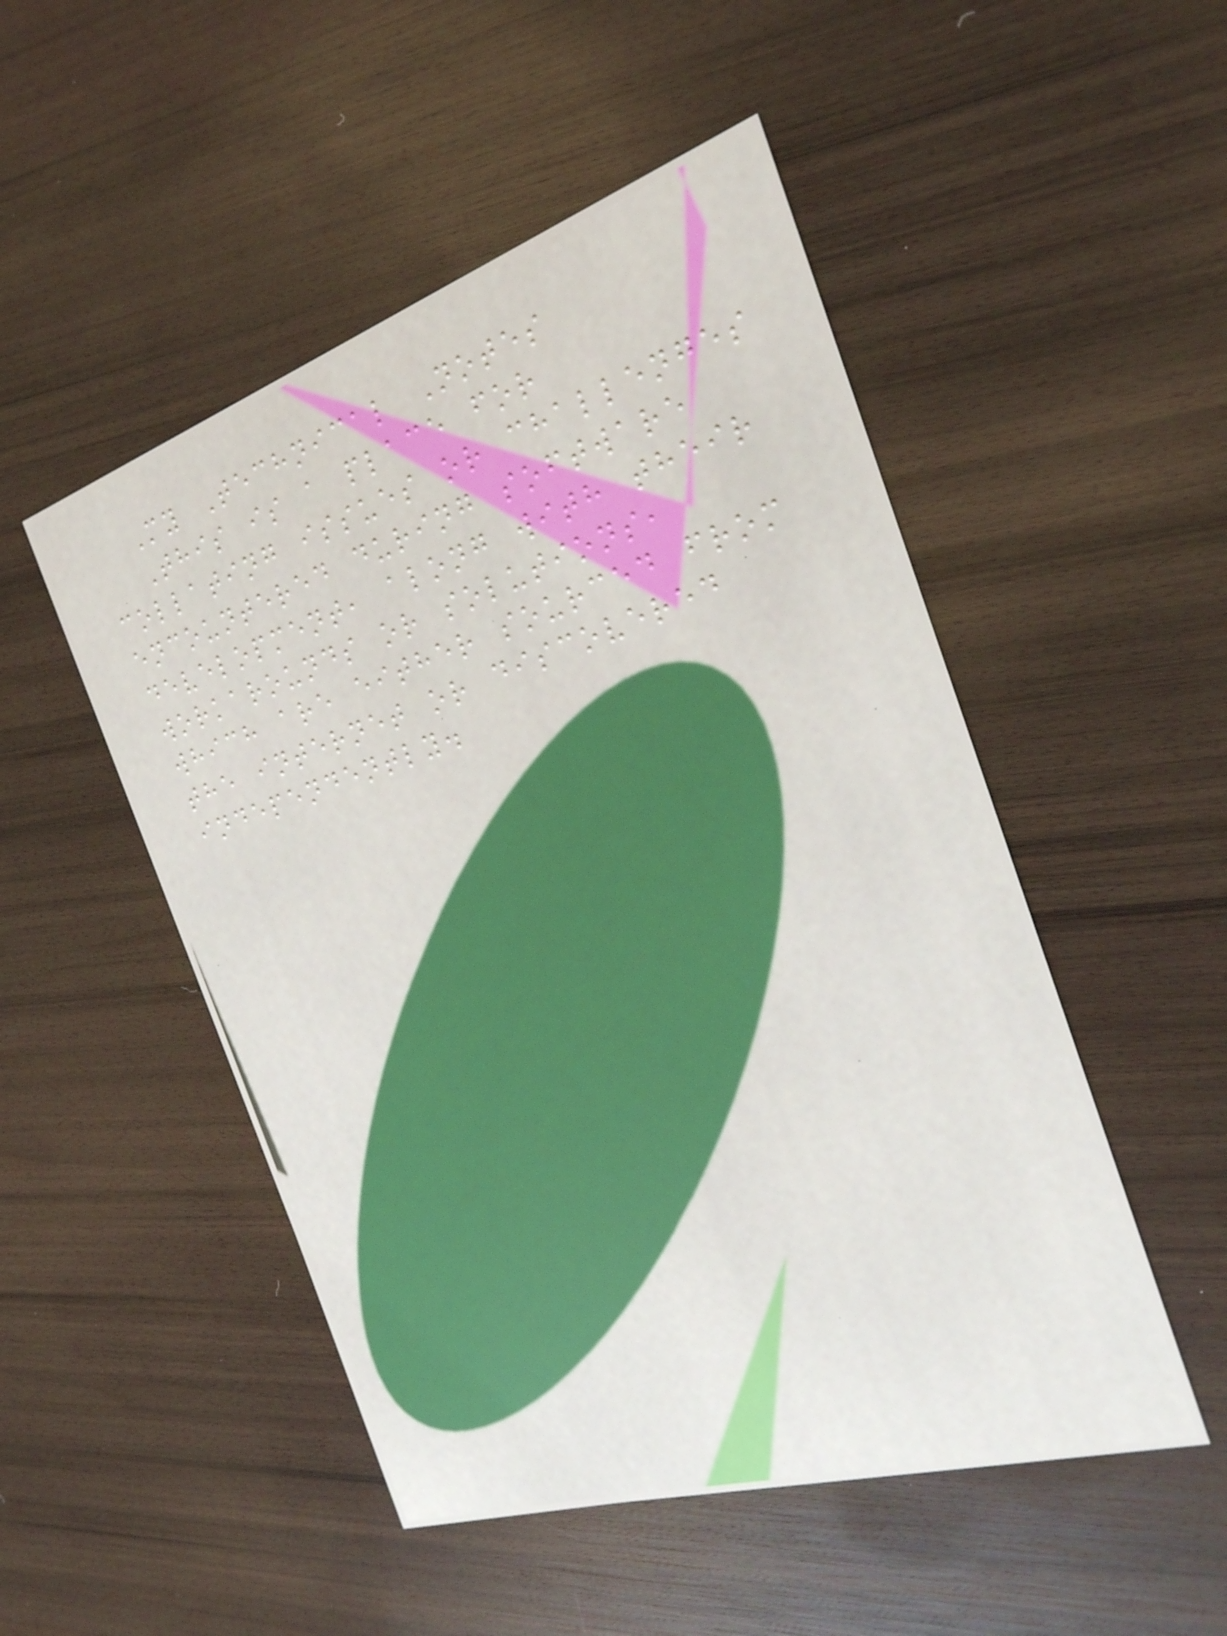My Technical Notes
This is a place for
collating issues or challenges
encountered during software
development, along with their
workarounds or solutions,
which are either sourced from
the internet or discovered
independently.
